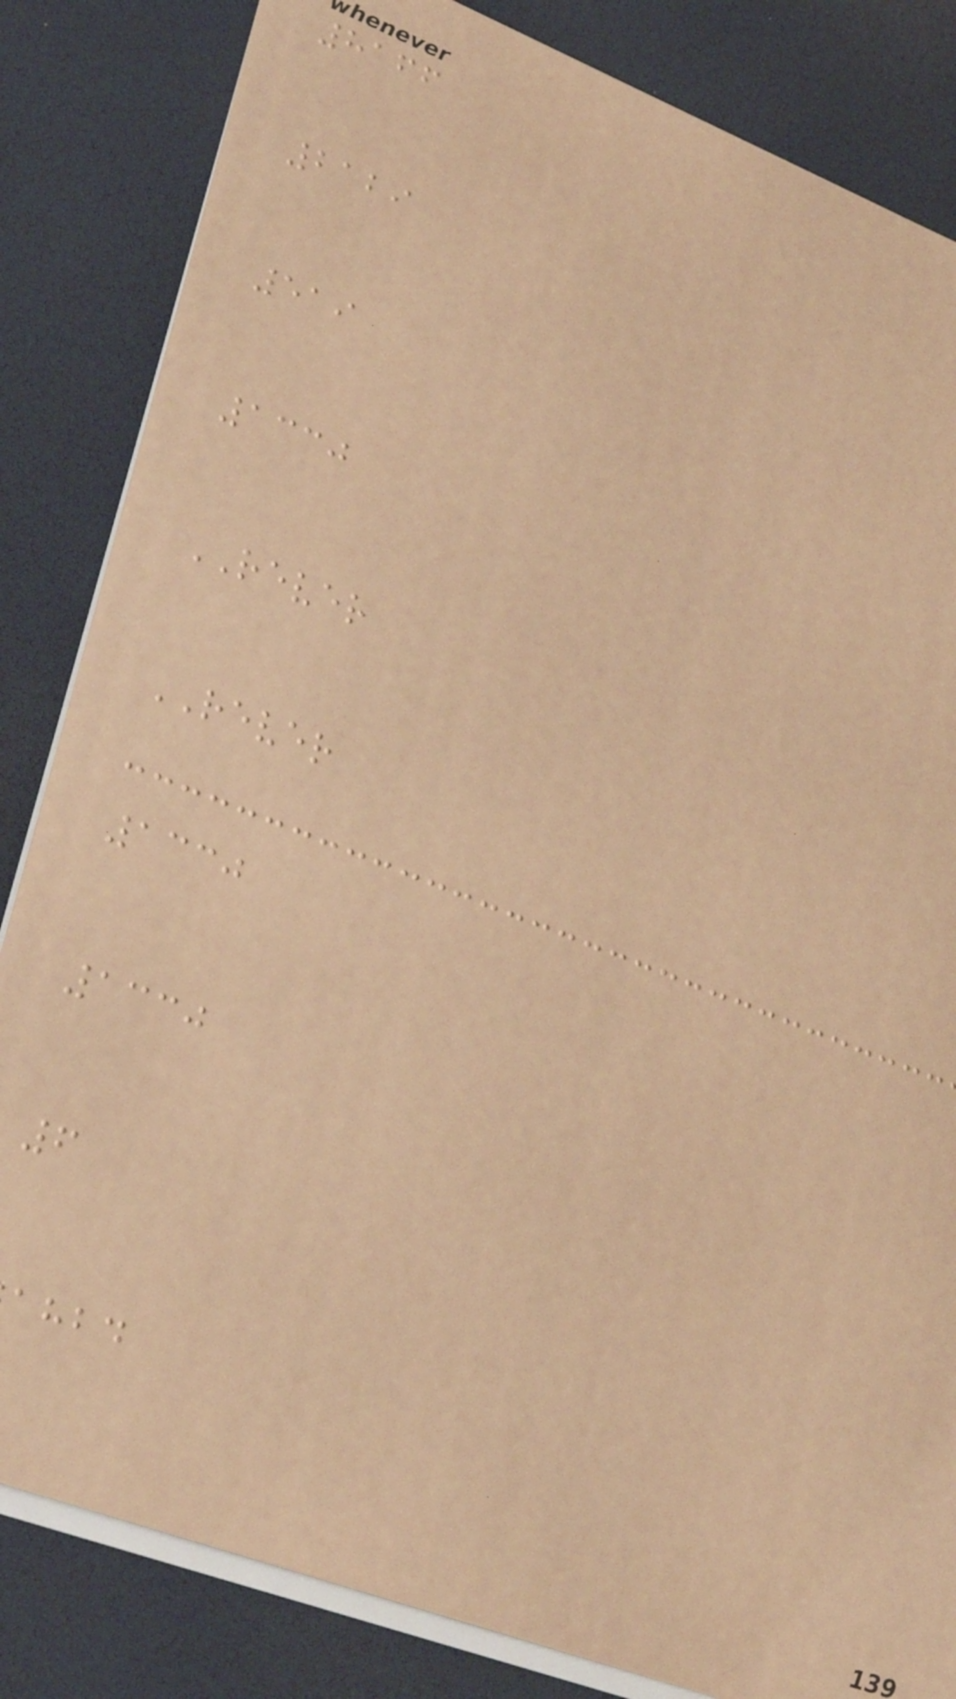8166
2129
519
1330
REVER
REVER
1330
1330
6
ahbd
